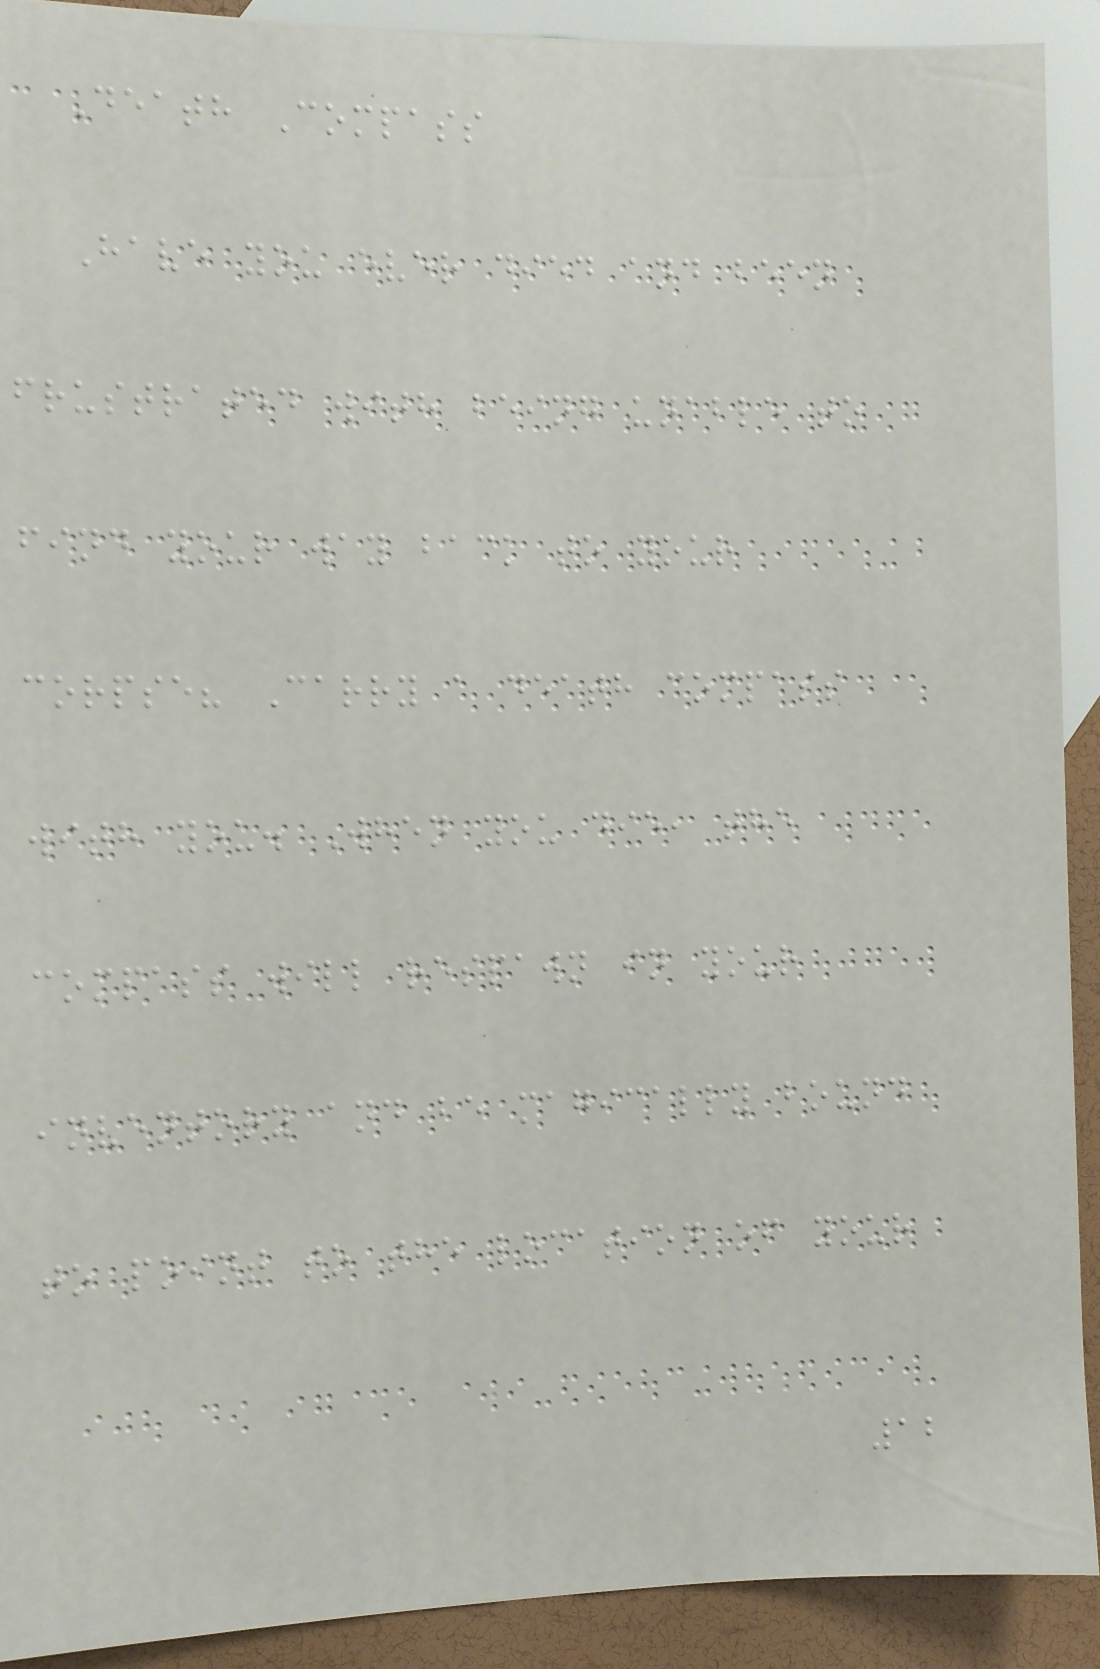Death Compass
Have you ever died and been
frustrated with being unable to
find your way back to your
corpse? Carry a death compass
with you. When you die, the
compass will respawn in your
inventory and be magically bound
to point to the location of your
12
